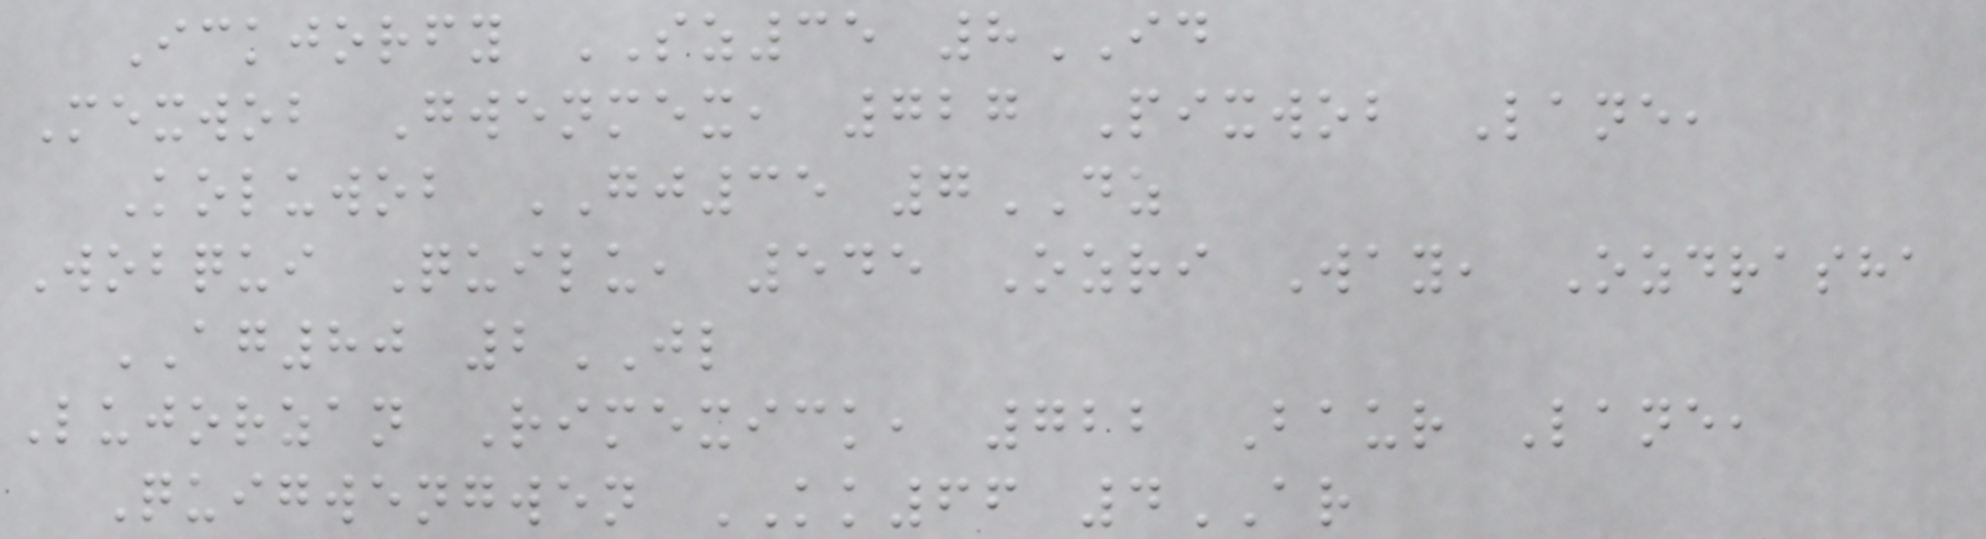Ickjorfy SZ35 8ID
Mexwob Gwenmex, 727 Pixwob Lane,
Koluwob GJ35 7DZ
Wobqui Quilu, 545 Ozri Way, Ozdrasha
AG80 2JL
Lujorzan Rimexick, 722 Baur Lane,
Quigwengwen KK66 4AR
